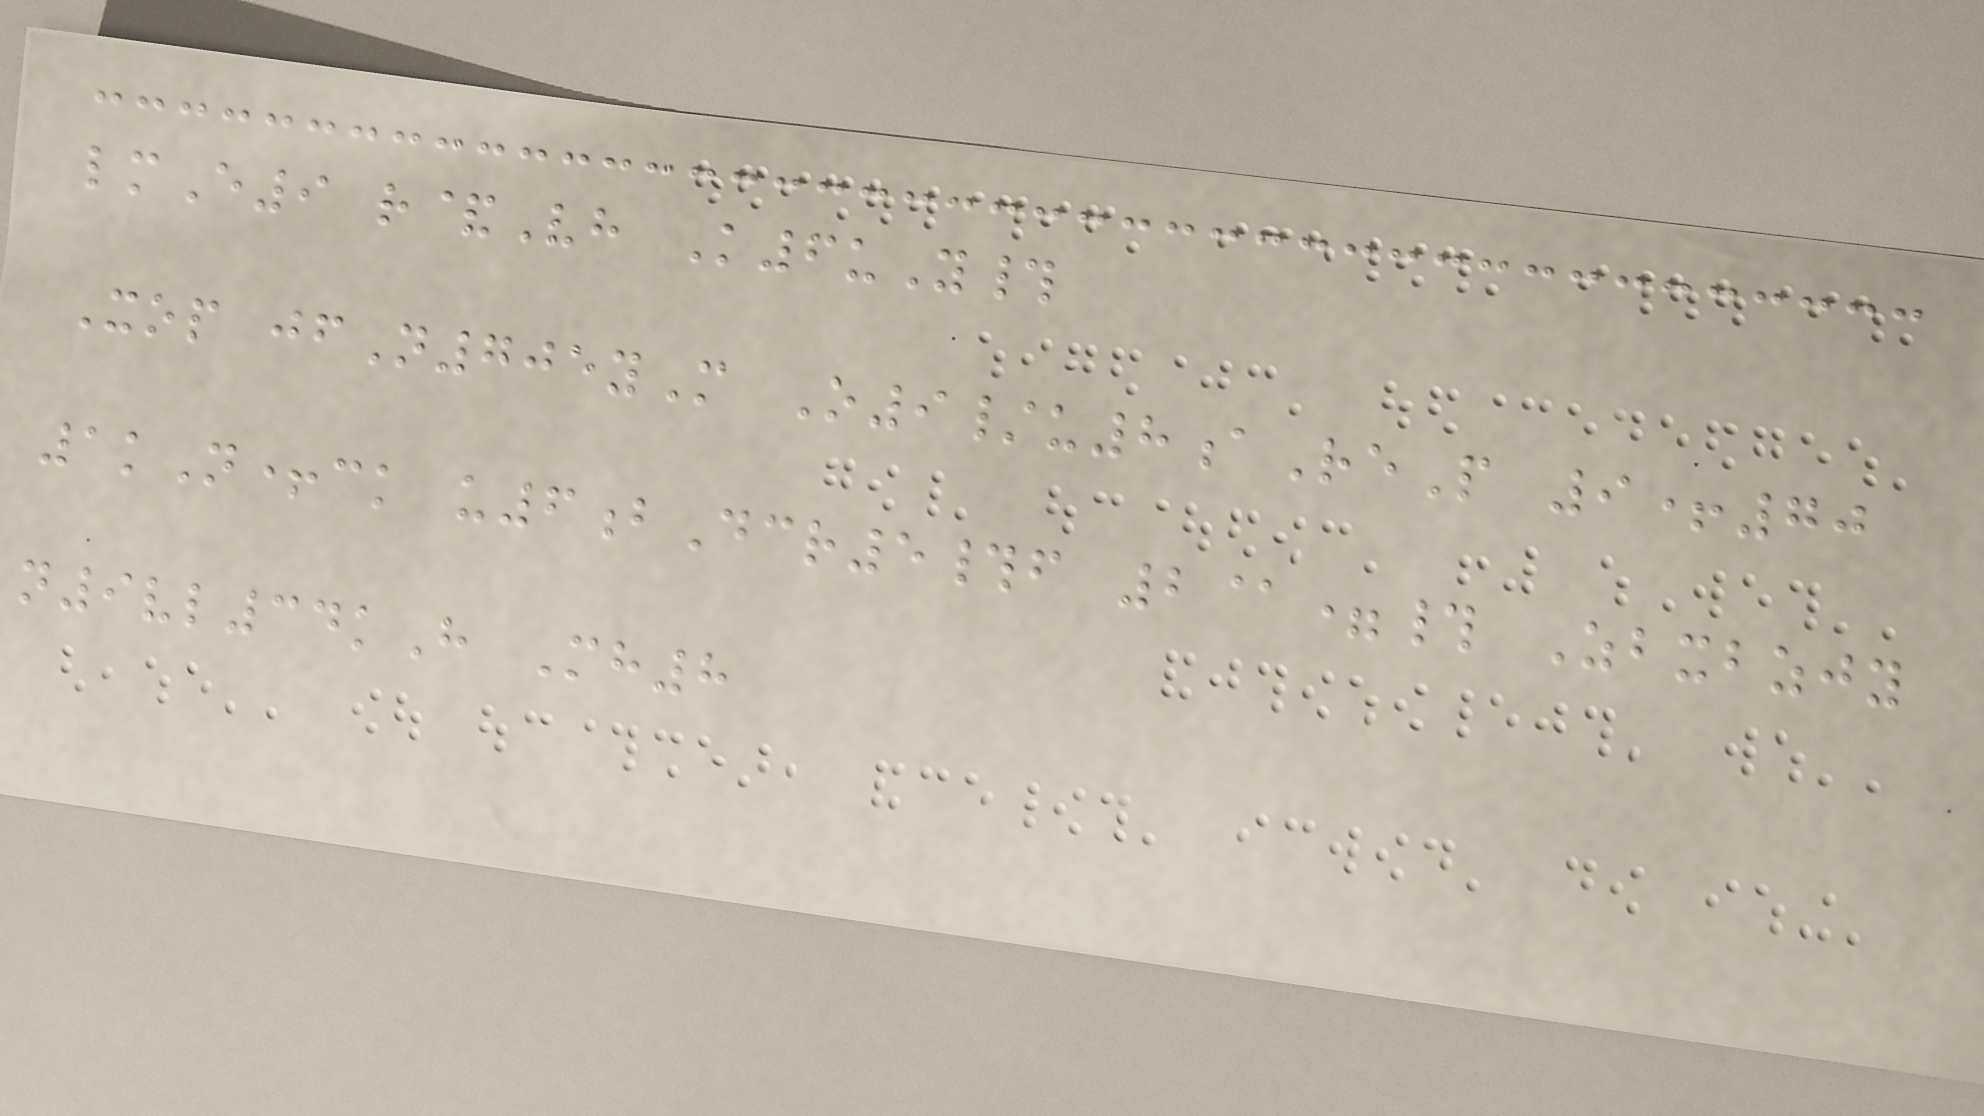lmE9 r&Vh K6uY#
Xop jfN705yM O9/u8aReP 9+70
1kN+ck u6bDcr5#f 2@=# Zbxbzjy
n9vl34kH Mh8
